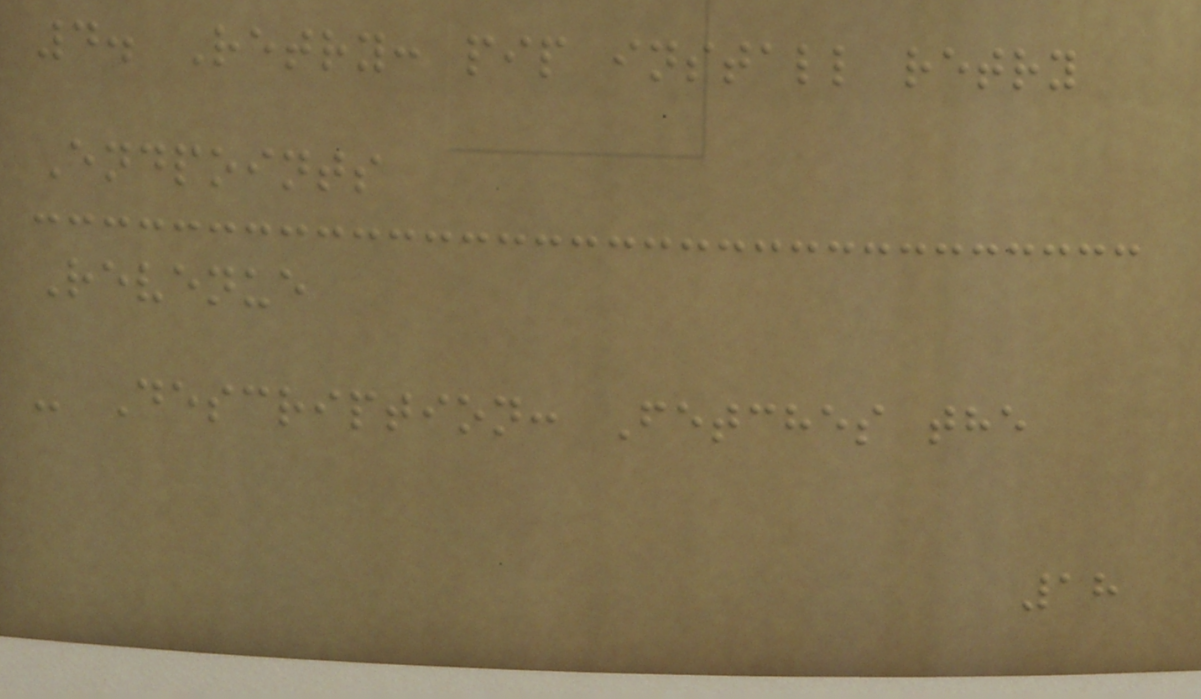4. Retry: pip install retry
Endpoints
Revenue
- Description: Fetches the
18
